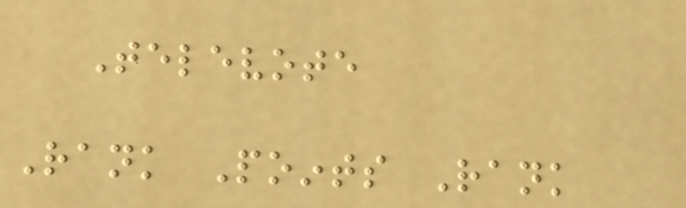Televote
Rank Points Rank
